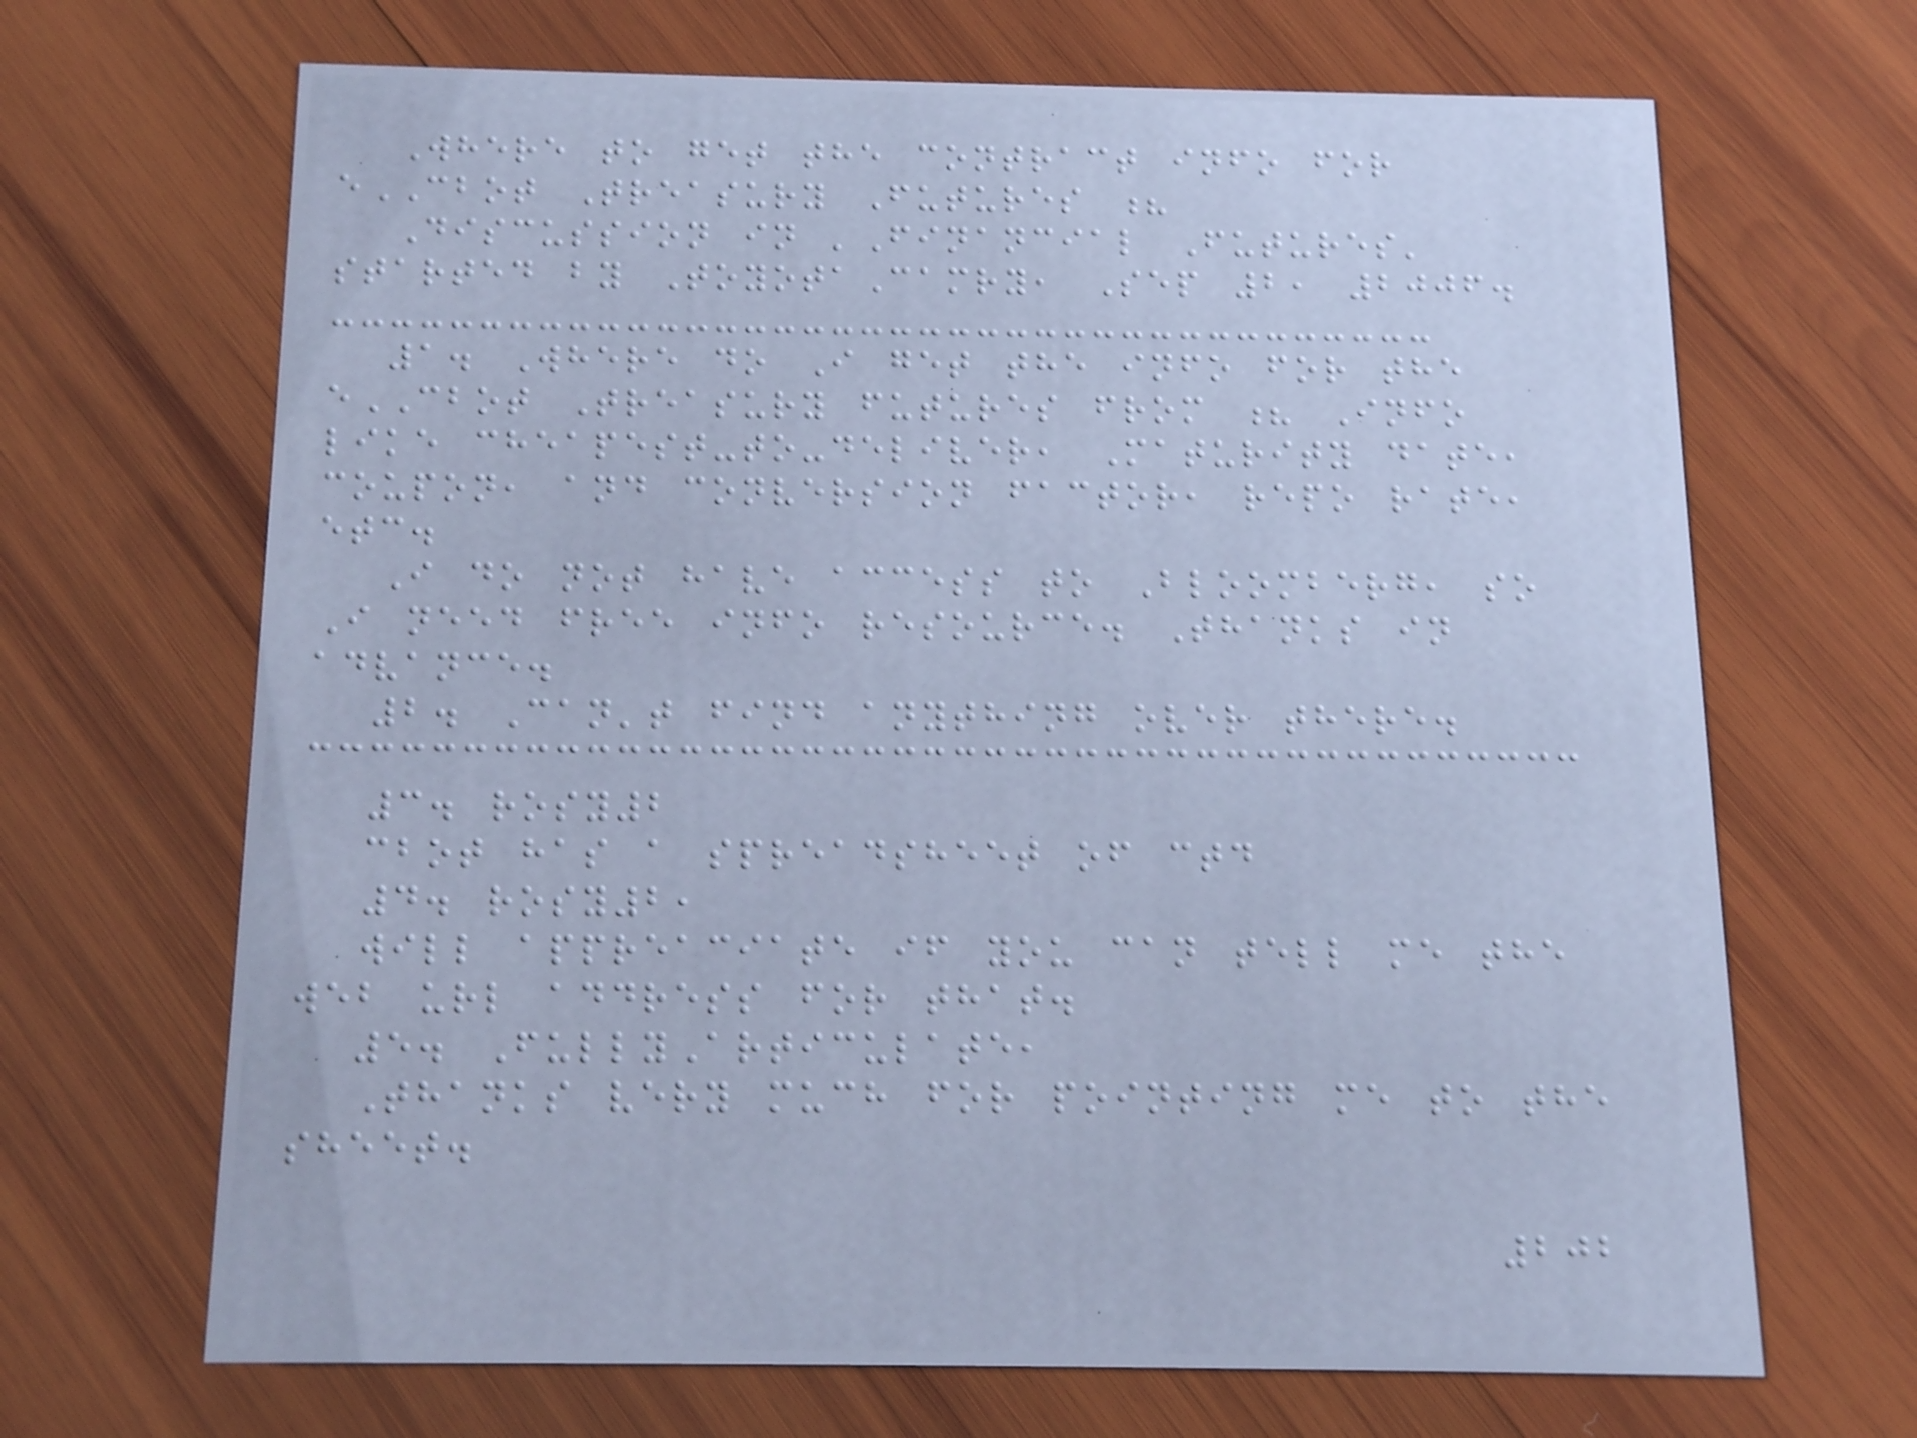Where to get the contract info for
eCBOT Treasury Futures ?
Discussion in 'Financial Futures'
started by ToyotaCamry, Sep 2, 2006.
1. Where do I get the info for the
eCBOT Treasury futures from ? Info
like cheapest-to-deliver, Maturity date,
coupon, and conversion factor, repo rate,
etc.
I do not have access to Bloomberg, so
I need free info resource. Thanks in
advance.
2. Can't find anything over there.
3. rosy2
cbot has a spreadsheet of ctd
4. rosy2,
will appreaciate if you can tell me the
web url address for that.
5. FullyArticulate,
Thanks very much for pointing me to the
sheet.
202
